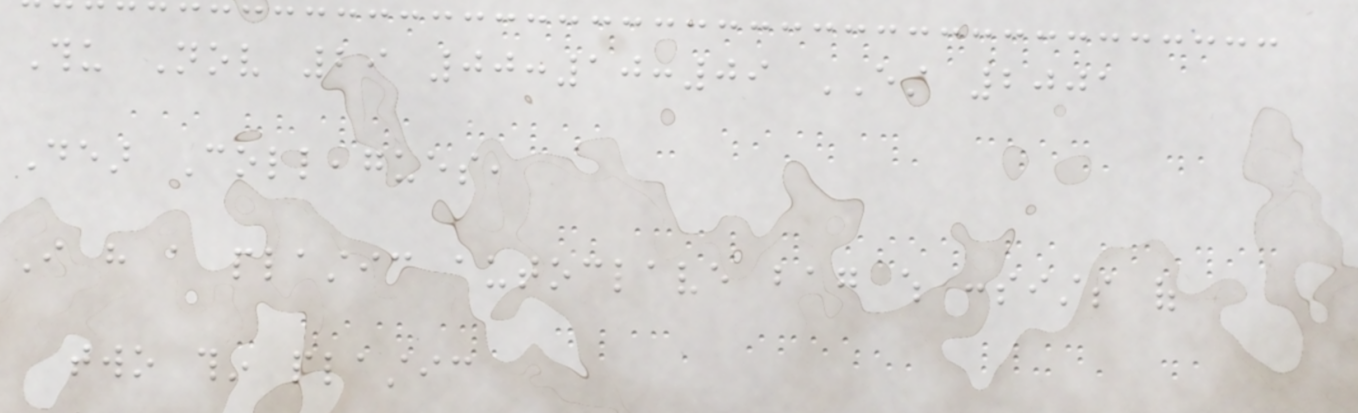Thu Nov 29 00:10:09 EST 2001
Dear Colleagues,
I have a plastic autoclave bag which consists of
two thin plastic
